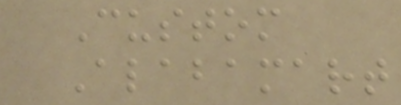Custom
Alabamart
